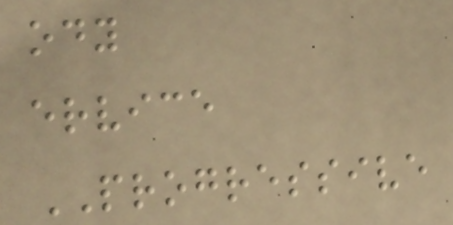ody
ervice
PROGRESSIVE
